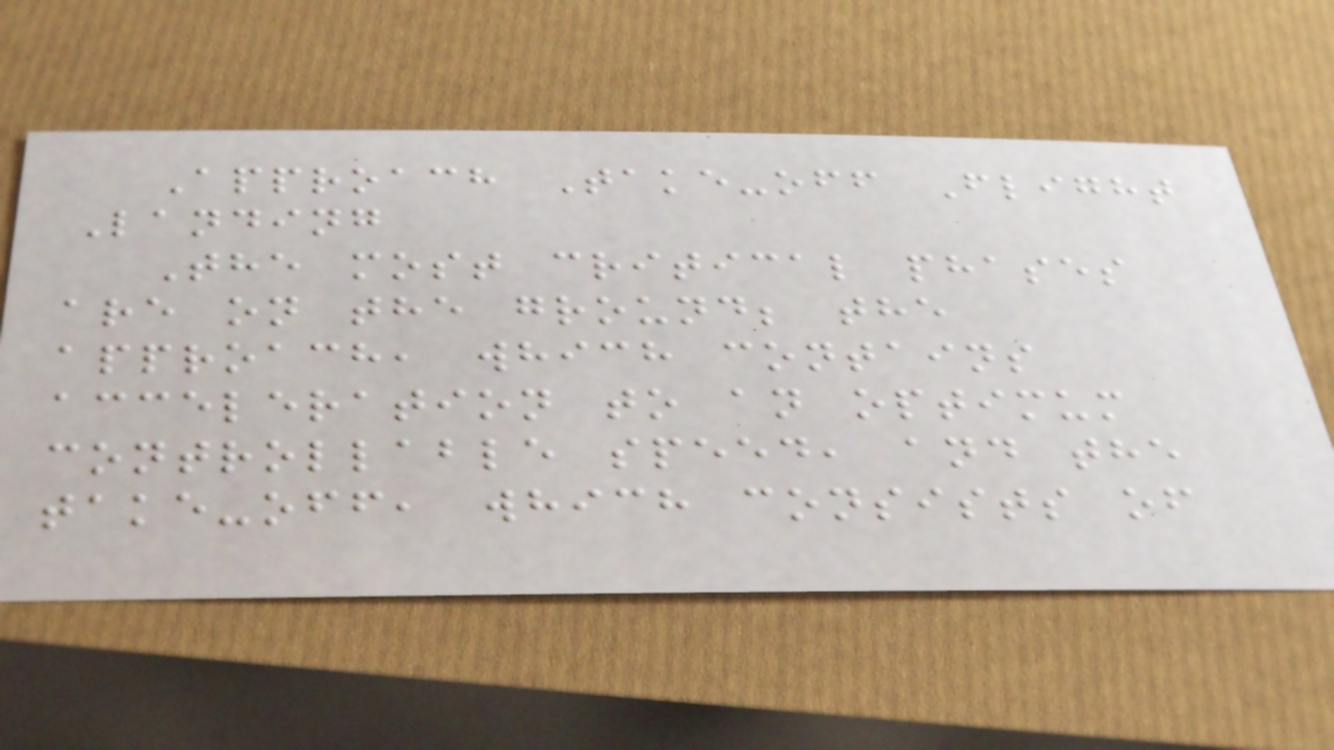Approach Take-off Flight
Landing
The most critical phases
are on the ground; the
approach, which contains
acceleration to an optimum
controllable speed, and the
take-off, which consists of
